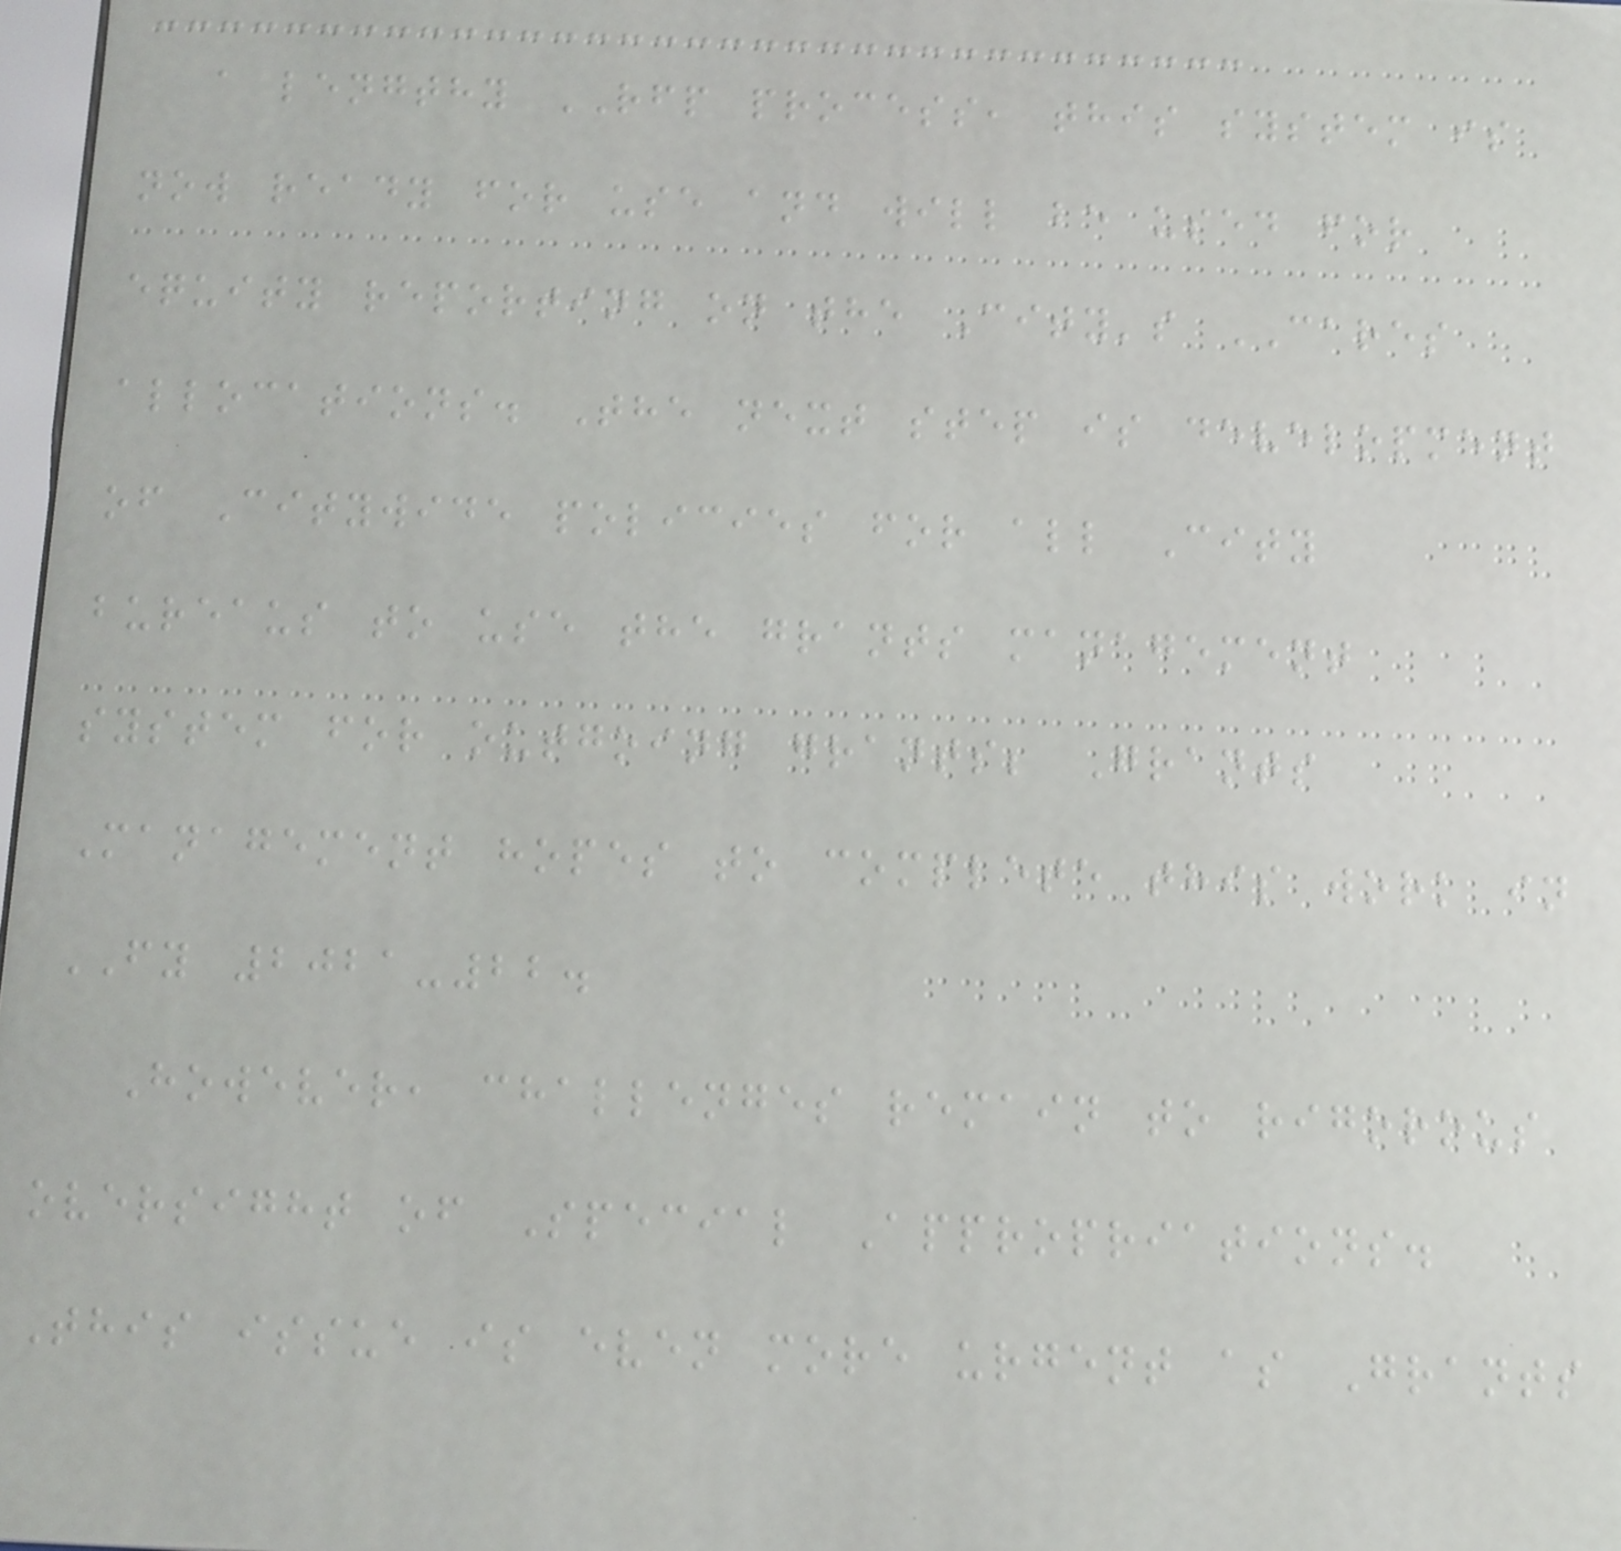a lengthy RFP process, this system is
now ready for use and will be used for
equity reporting on the City's CARES
allocations. The next step is development
of Citywide policies for all City
bureaus to use the grants management
system for outgoing grants; Grants
Management hopes to complete this work in
FY 2021-22.
However, challenges remain to rigorous
oversight of Special Appropriations.
This issue is even more urgent as Grants
